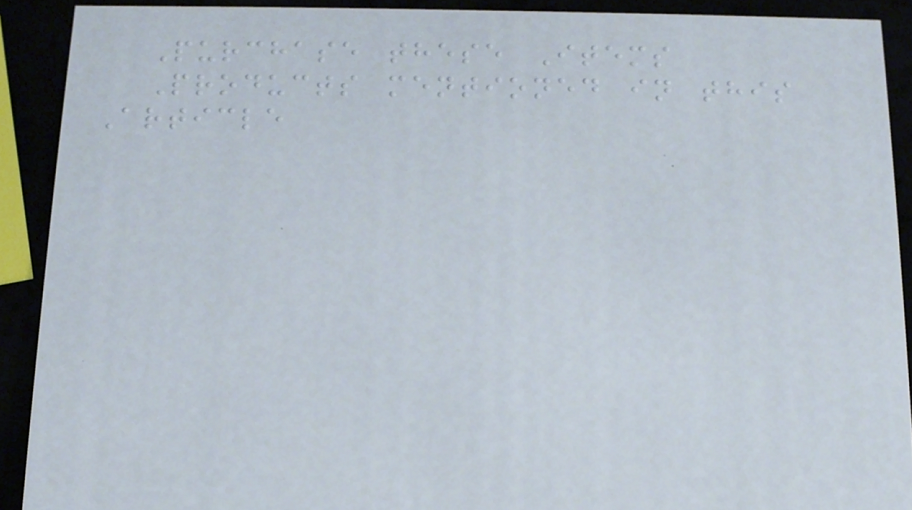Purchase these Items
Products mentioned in this
Article
